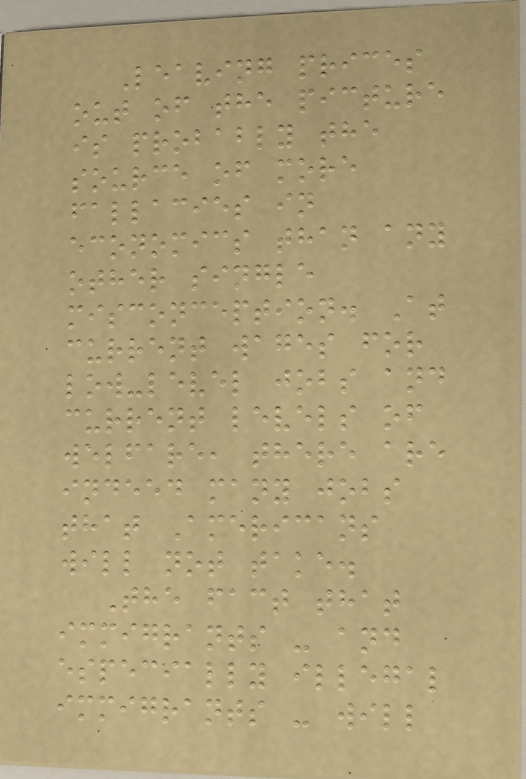Leaving prices
out of the picture
is probably the
source of more
fallacies in
economics than any
other single
misconception. At
current wages for
low-level jobs and
current levels of
welfare, there are
indeed many jobs
that Americans
will not take.
The fact that
immigrants - and
especially illegal
immigrants - will
